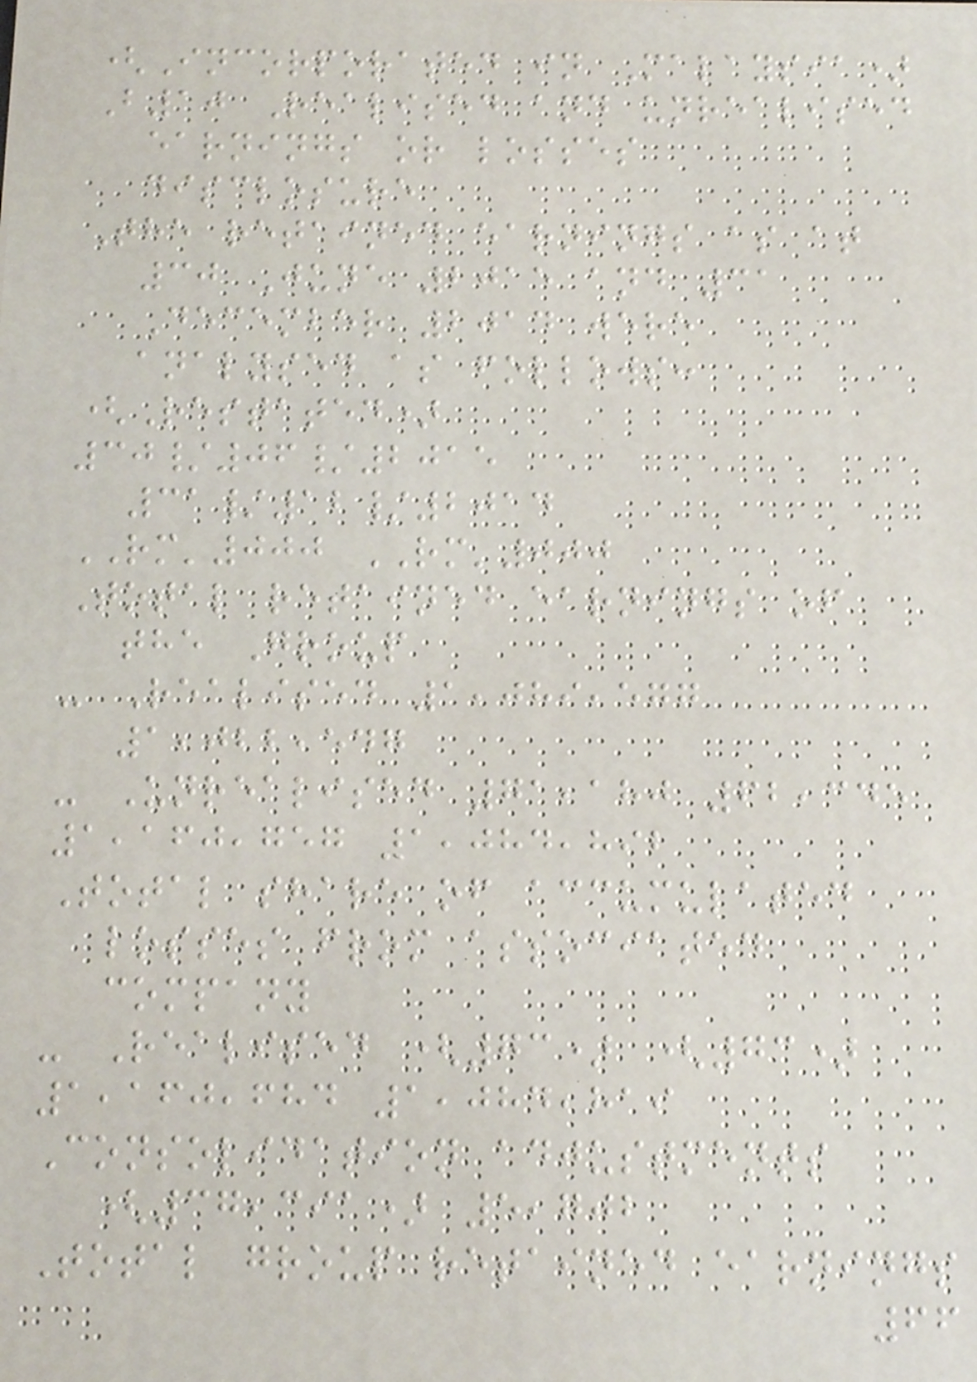(Incorporated in Malaysia)
B10 Realised and unrealised
earnings or losses
disclosure
The retained earnings as at
30 June 2015 and 31
December 2014 were
analysed as follows:
(Restated)
30/06/2015
31/12/2014
RM'000 RM'000
Total retained earnings of
the Group
- Realised 1,089,577
1,022,547
- Unrealised 71,180 62,345
1,160,757 1,084,892
Total share of accumulated
losses from associated
company
- Realised (73) (73)
1,160,684 1,084,819
Consolidation adjustments
(37,391) 5,702
Total group retained earnings
66
